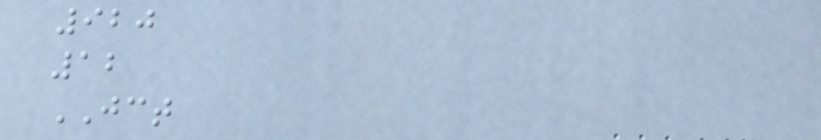920
12
JCT
